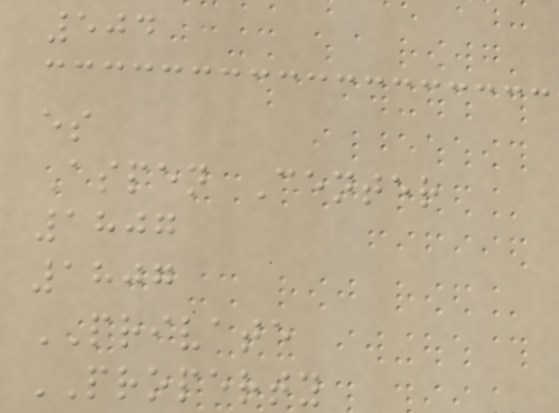504
es
Aspen Center
1807
1807
PRIVATE
PROPERTY
